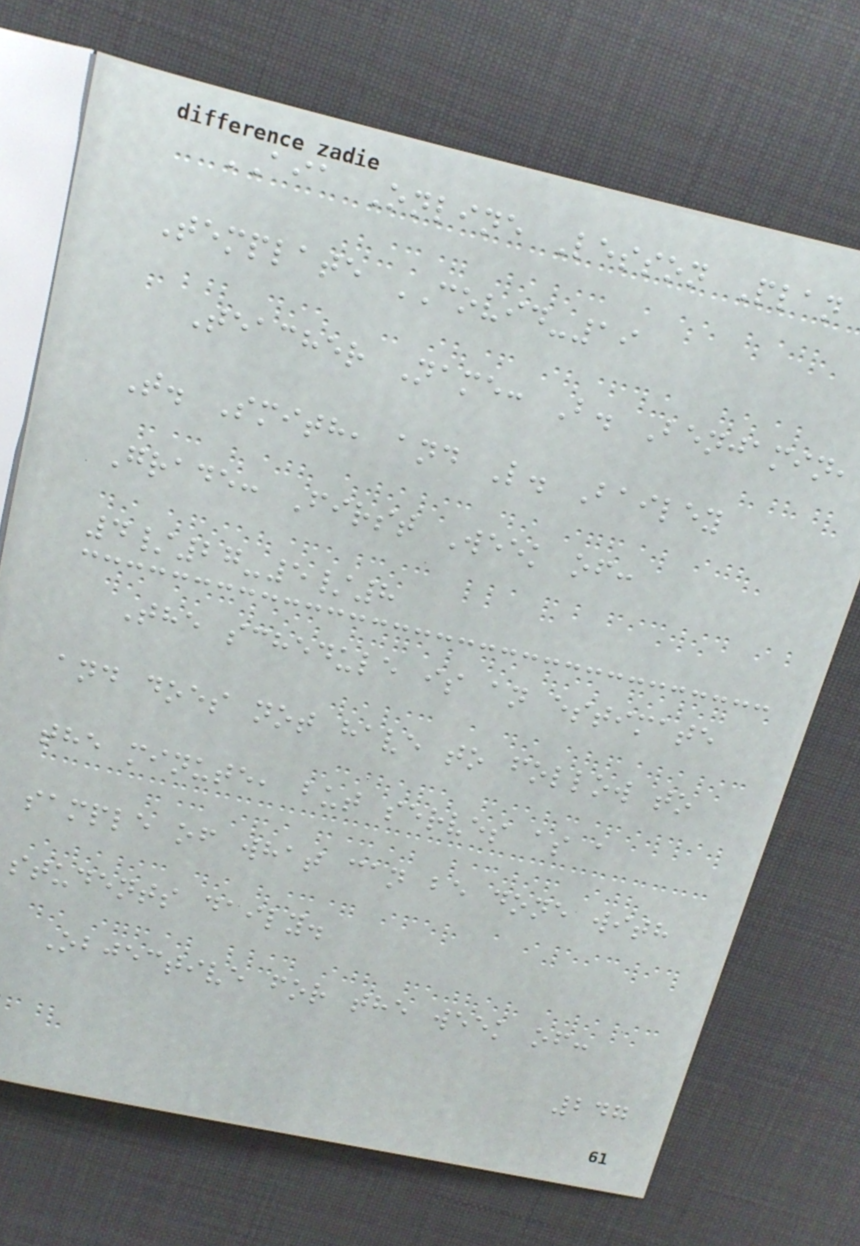AIA Online Lesson Plan
Template COVID-19
Teacher Name: B. Benjamin,
T. Smith, and L. Bailey
Grade: First Week of:
4/27-5/8
The schedule is an estimate
and does not have to follow to
the minute, but serves as a
sample of what can be done with
students daily.
Objective for the week of:
247
